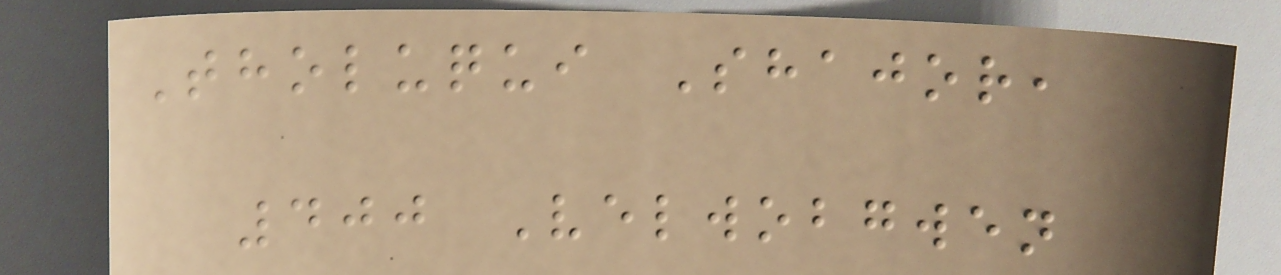Tholuqui Shajor,
400 Velwobgwen
